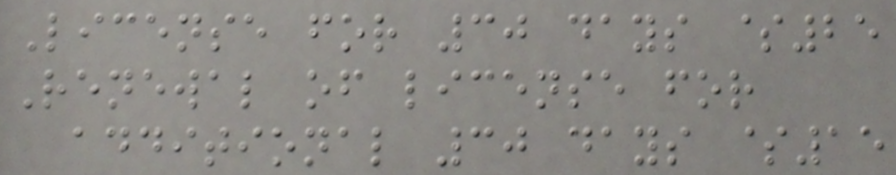License for 30 days $25
Renewal of license for
additional 30 days $15
